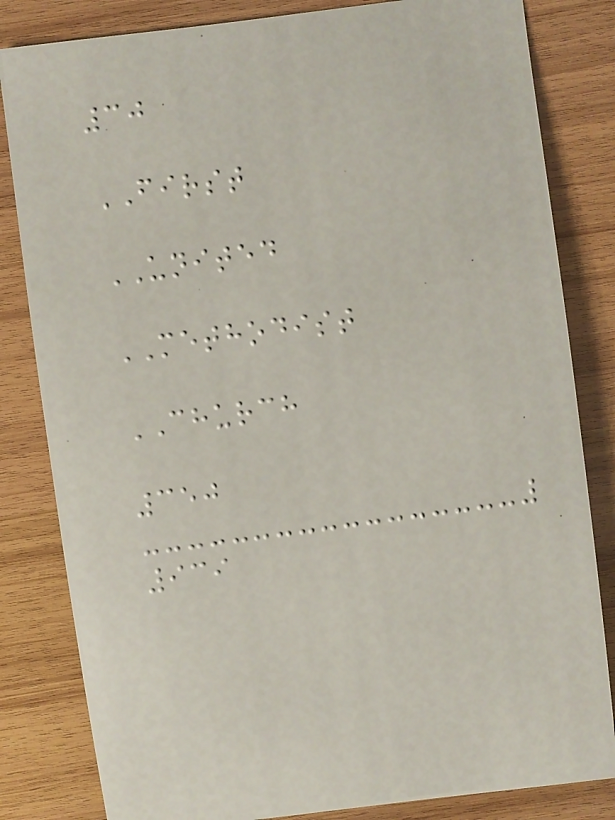30
FIRST
UNITED
METHODIST
CHURCH
350
939
